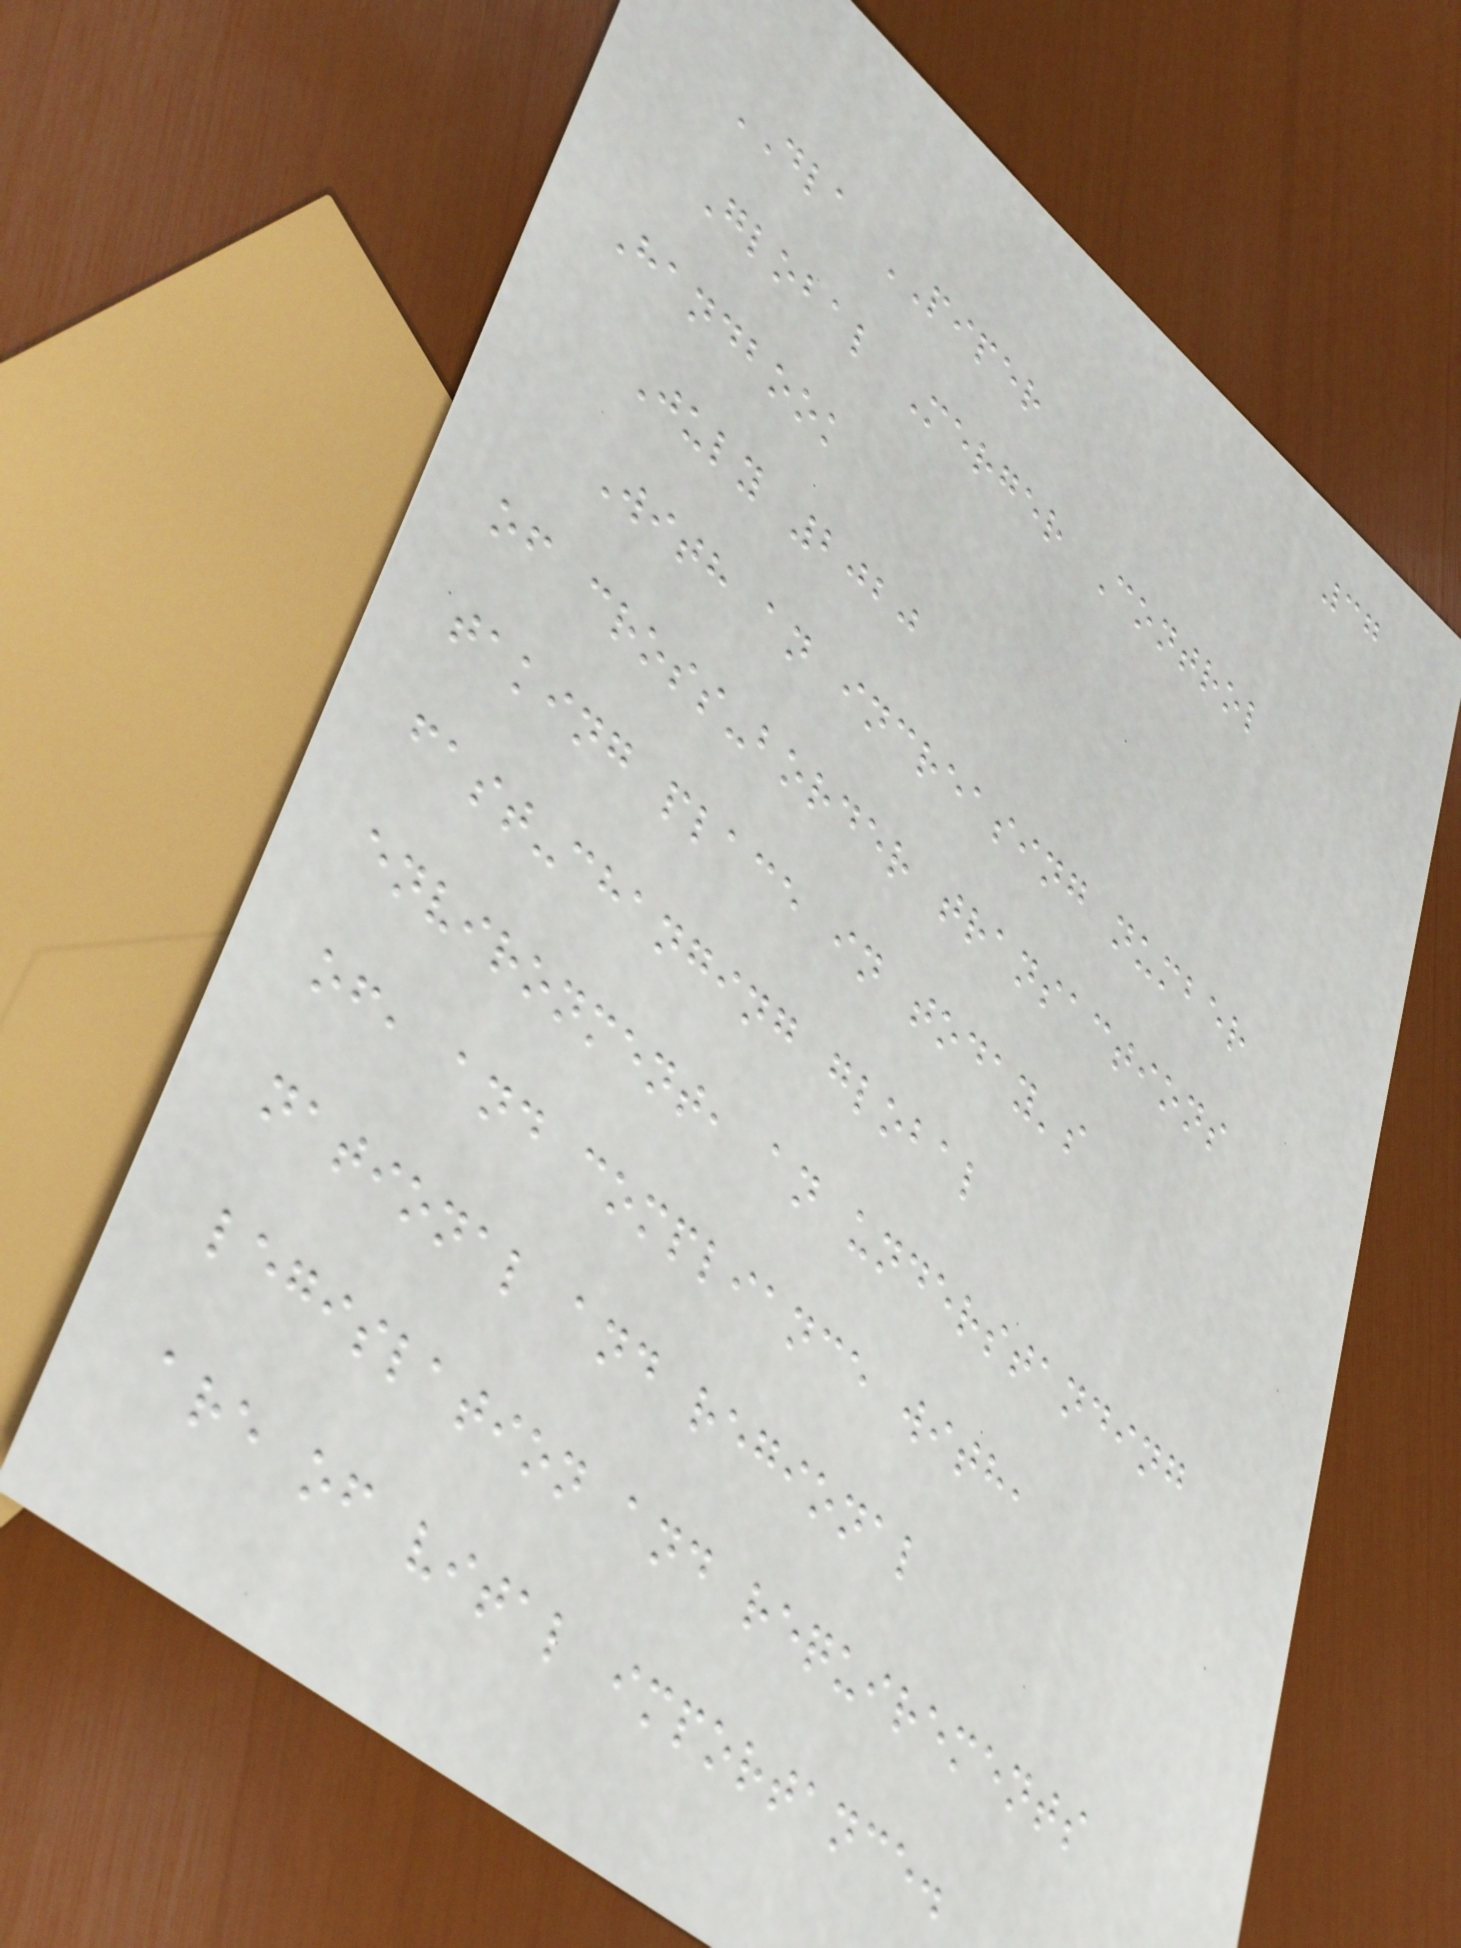37
DLA PIPER
Global Merger Control
Handbook
July 2020
With an increasing number
of cross-border transactions
taking place in today's
fast-changing global
environment, an understanding
of, and compliance with,
national and regional
legislation and requirements
are of vital importance.
